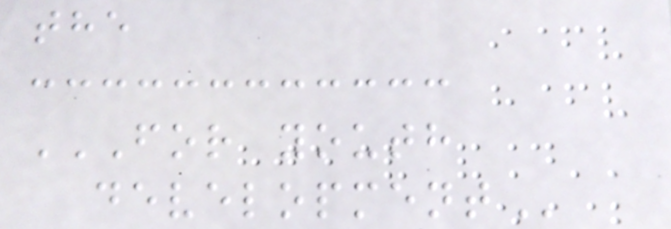the
FOR YOUTH
DEVELOPMENT
